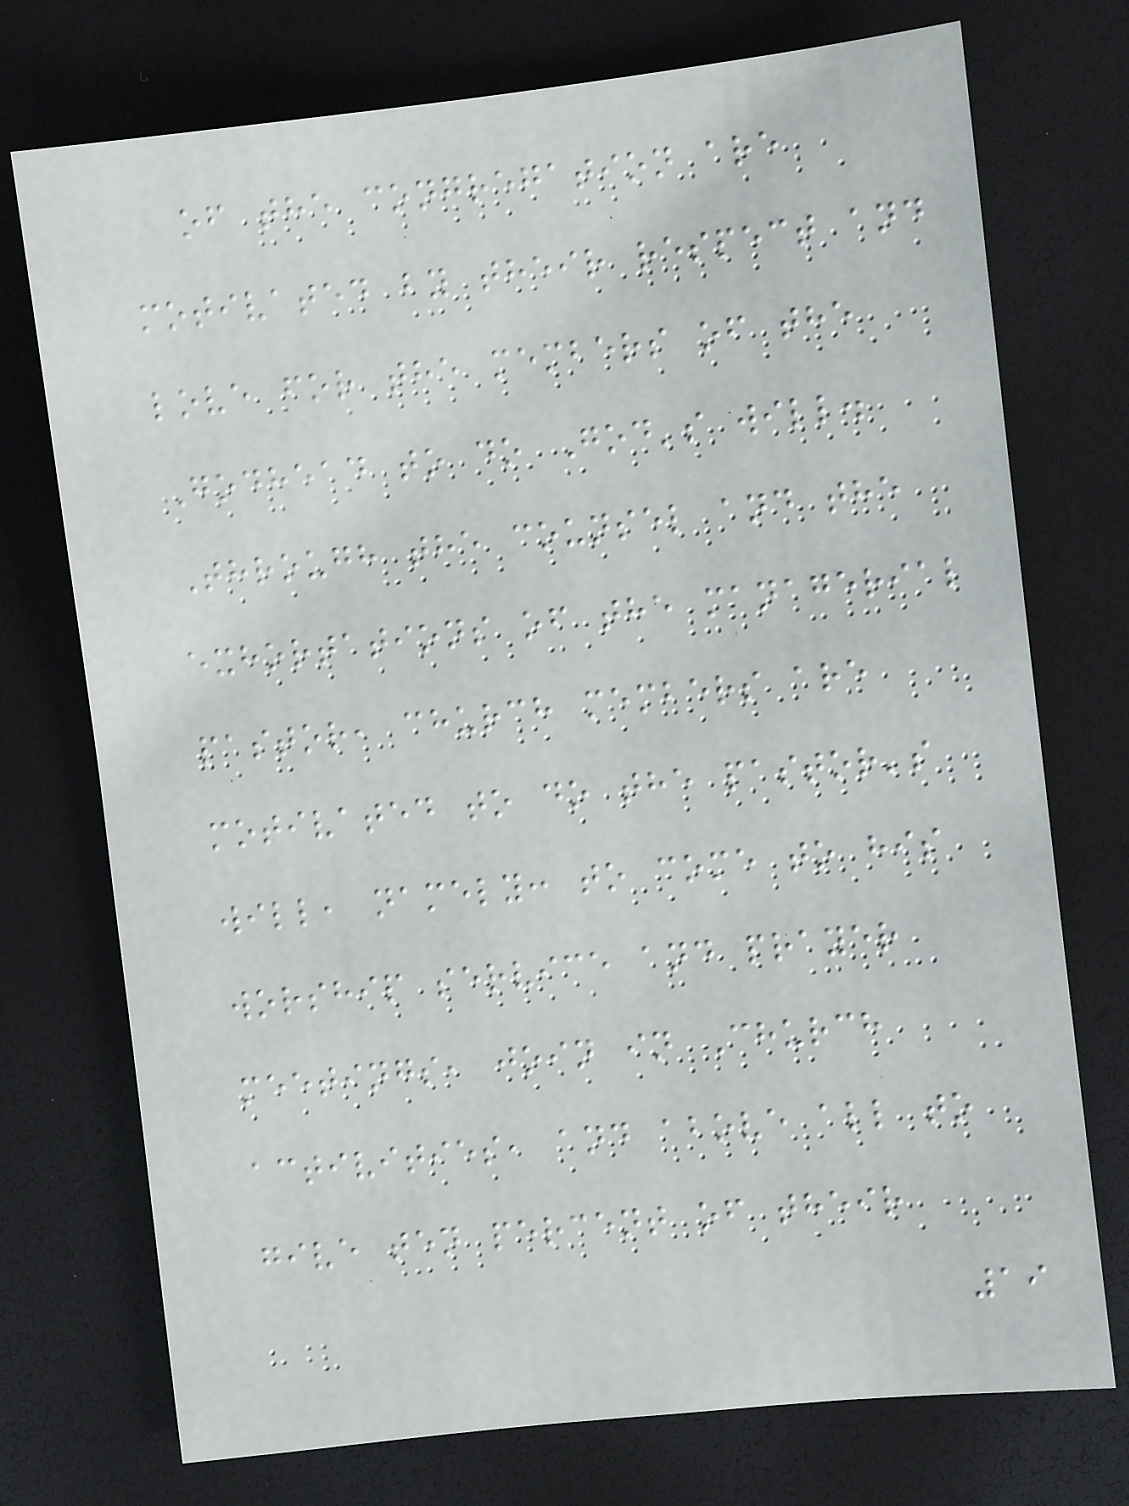of the congregation are
motivated by their respect and
love for the members of the
Godhead to do God's will.
Through the counsel and the
exhortations of the managerial
pastor, church members are
motivated to do the pastor's
will, namely: to come to his
worship service and prayer
meetings, join in Church
activities, and above all to
give ten percent of their
19
